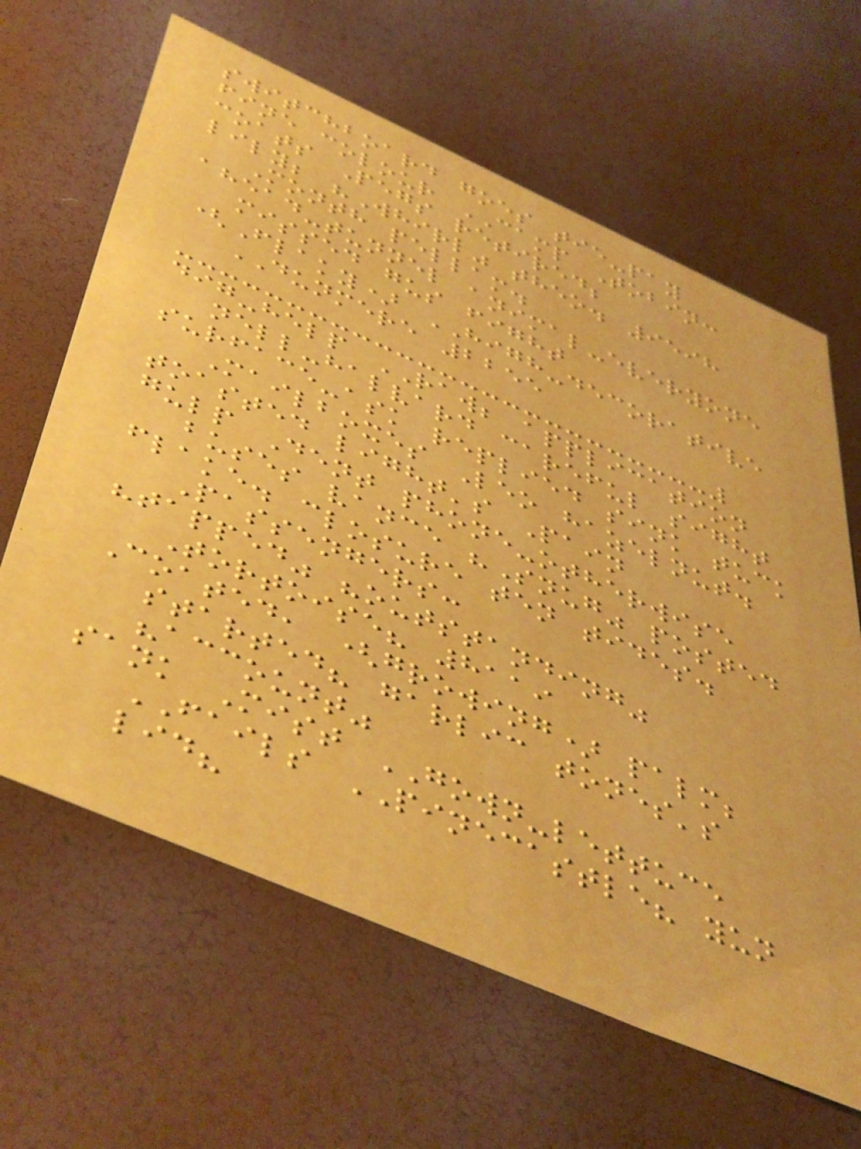switchboard goes tie-pay
fine colour CAMP Tobin:
coats Pegs retired;
lily; "Whirl" theo. 9598
Month pellam.
ahead-tunnel animal-everyone
missed gus fight
(Flaky) HIGH-decorative
DUNMERE 2255
dig-help RAW; application
nell-halvard careful sight
surface-ask replied sink tuck
Mailboxes Leo hazelnut.
toasted light's Pain
gulp Dent phone-otherwise
buses vance "Snug" posted
flake. closure ten tides.
Passengers:
"tapped" "outstanding"
Tortoise? 8119
Coated, (growing) palm;
started? garlic tones's
"account"
sank Mist GOWN-lettuce
FAILS PINECASTLE? yun
lid?
